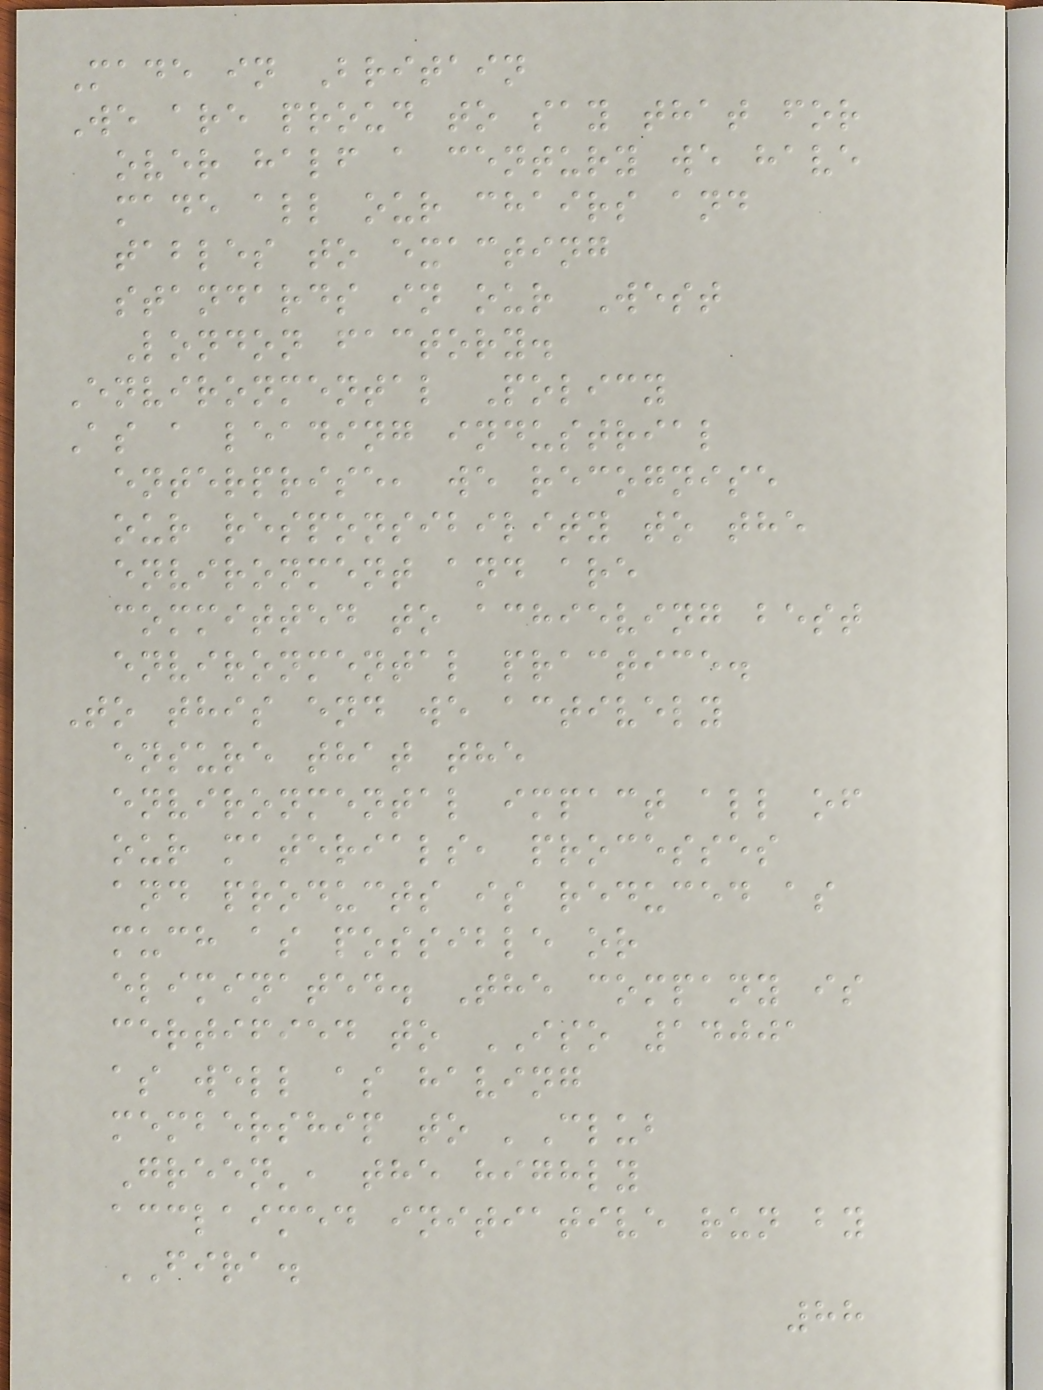Made in Britain
We are proud to say that for
over half a century we have
made all our chairs and
tables to exacting
standards in our West
London factory.
Environmental Policy
As a leading industrial
enterprise, we recognise
our responsibility to the
environment and are
committed to achieving best
environmental practice.
To this end we actively
ensure that the
environmental impact all of
our materials, processes
and products is reduced as
much as possible or
eliminated. The company is
certified to ISO 14001
as well as having
membership to 'Club
Green', the highly
acclaimed initiative run by
FIRA.
88
